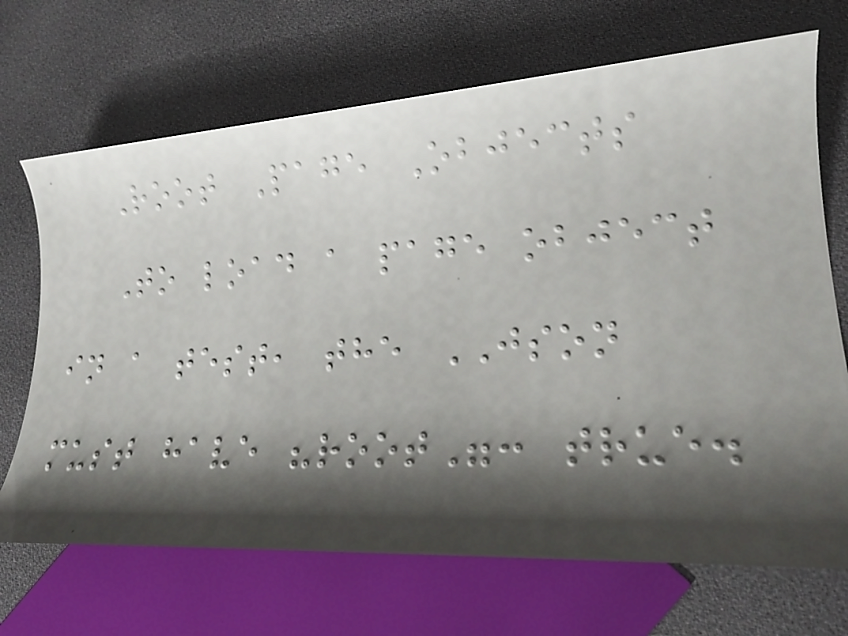Root Page Objects
To load a page object
in a test, the JSON
must have "root": true.
